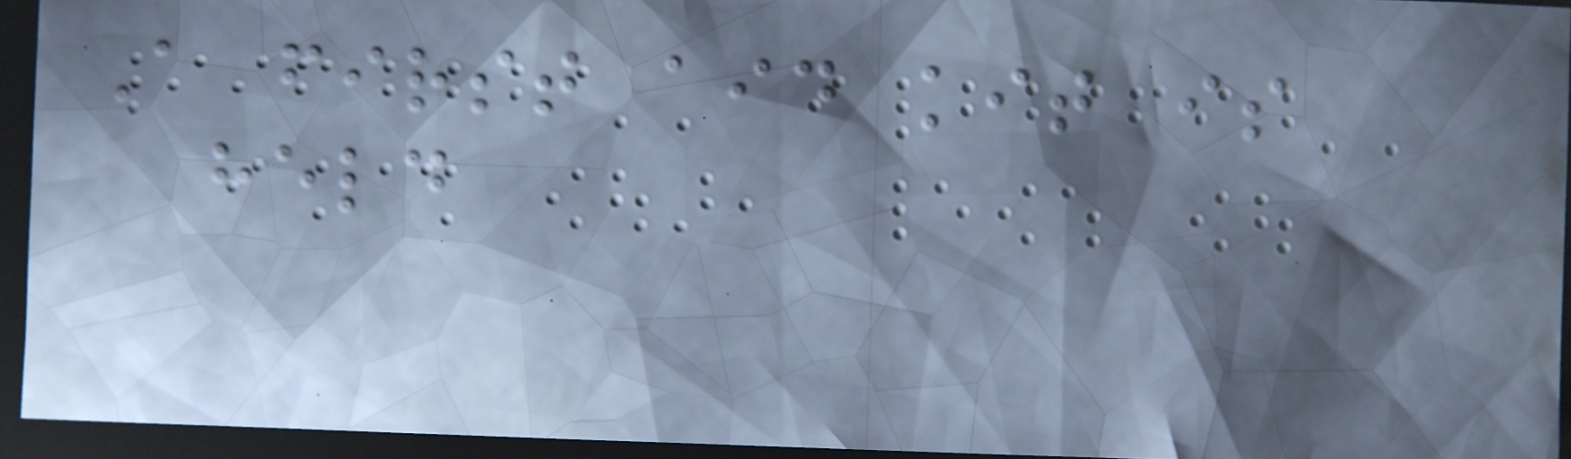A first aid kit is
held
